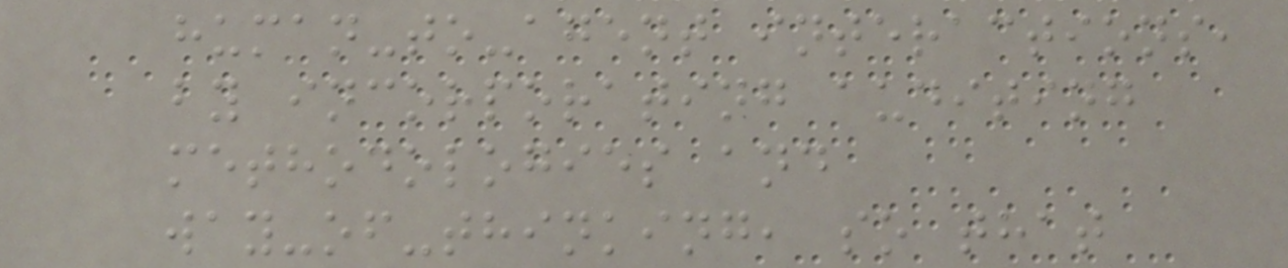human-to-agent interactions,
by incorporating auditing
methodologies and
way-of-thinking, so that
